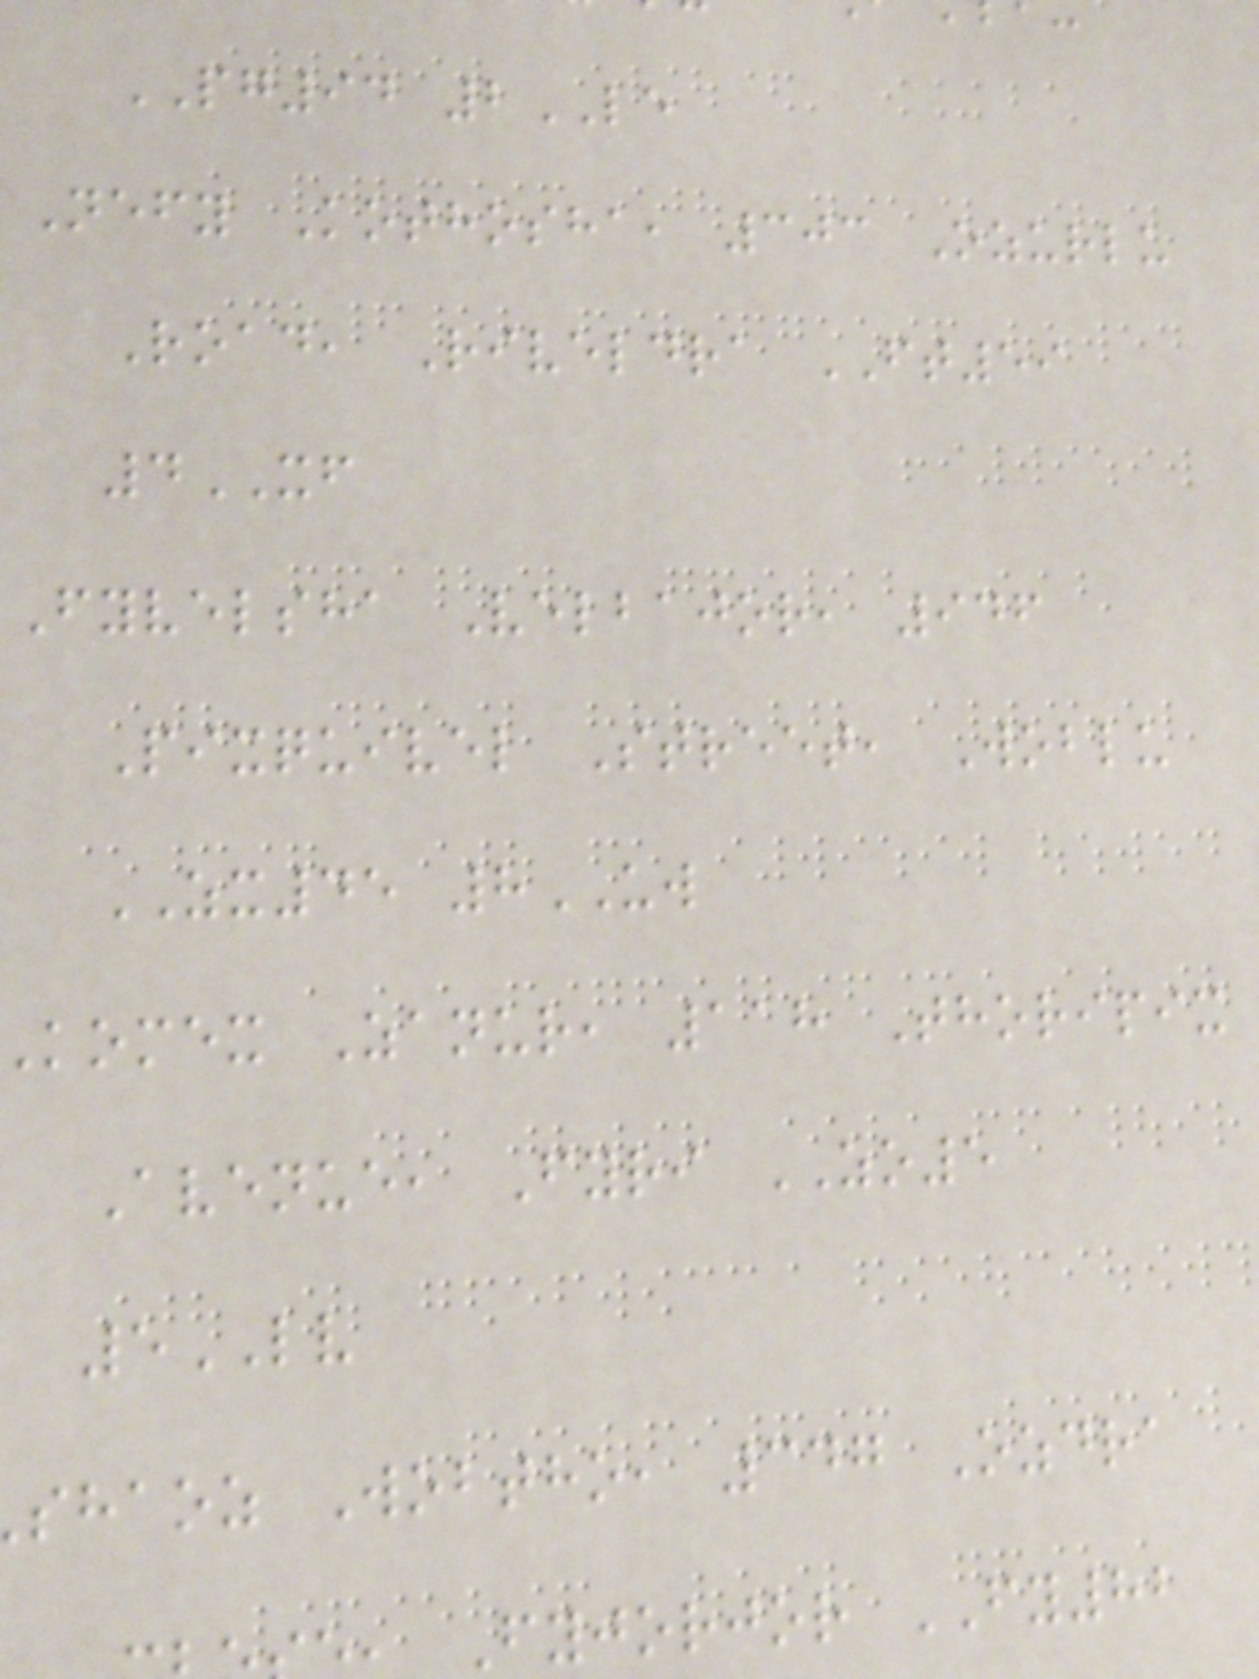PG94 2LE
Nefy Kothosha, 303 Ozurlu
Road, Riveldra FT59
4XF
Fyvelsha Velbajor, 946
Pixquivel Street, Woblu
ZX45 8UW
komex Zanur, 118 Thoripix
Avenue, Fyri ZO5
5LV
shaoz Wobtho, 347 Ozdra
Fyjorjor FY82
